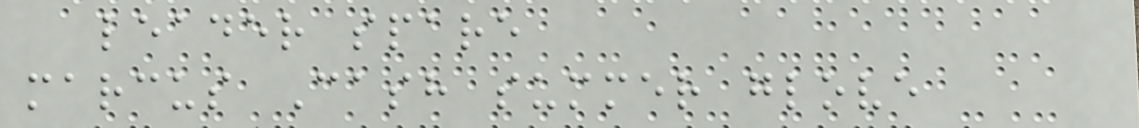leader spare
marcus Cash summer glove
